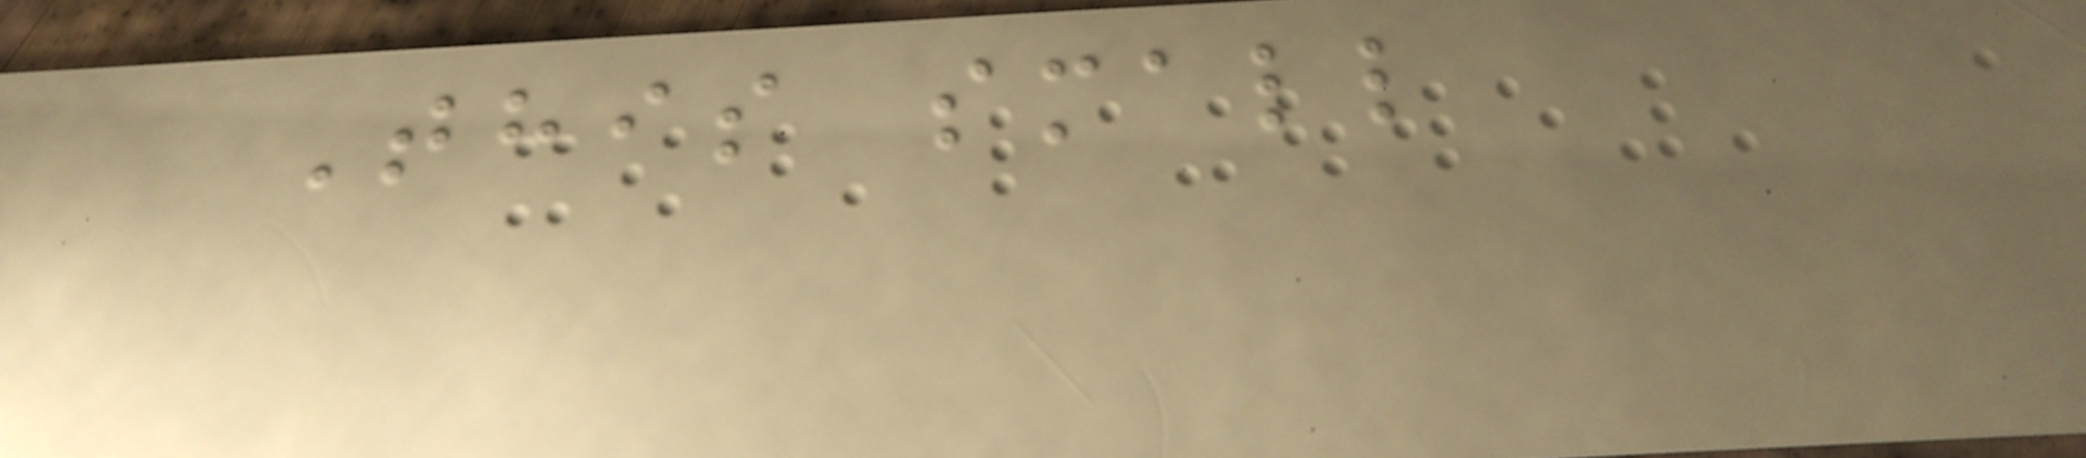This small
